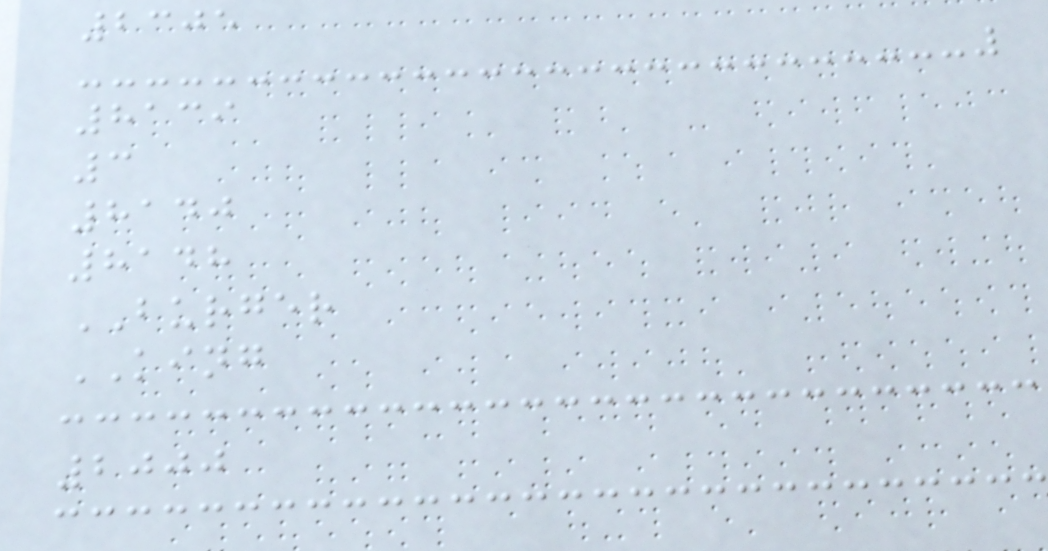2305
8139
3
8140
8148
BURGER
KING
2000
